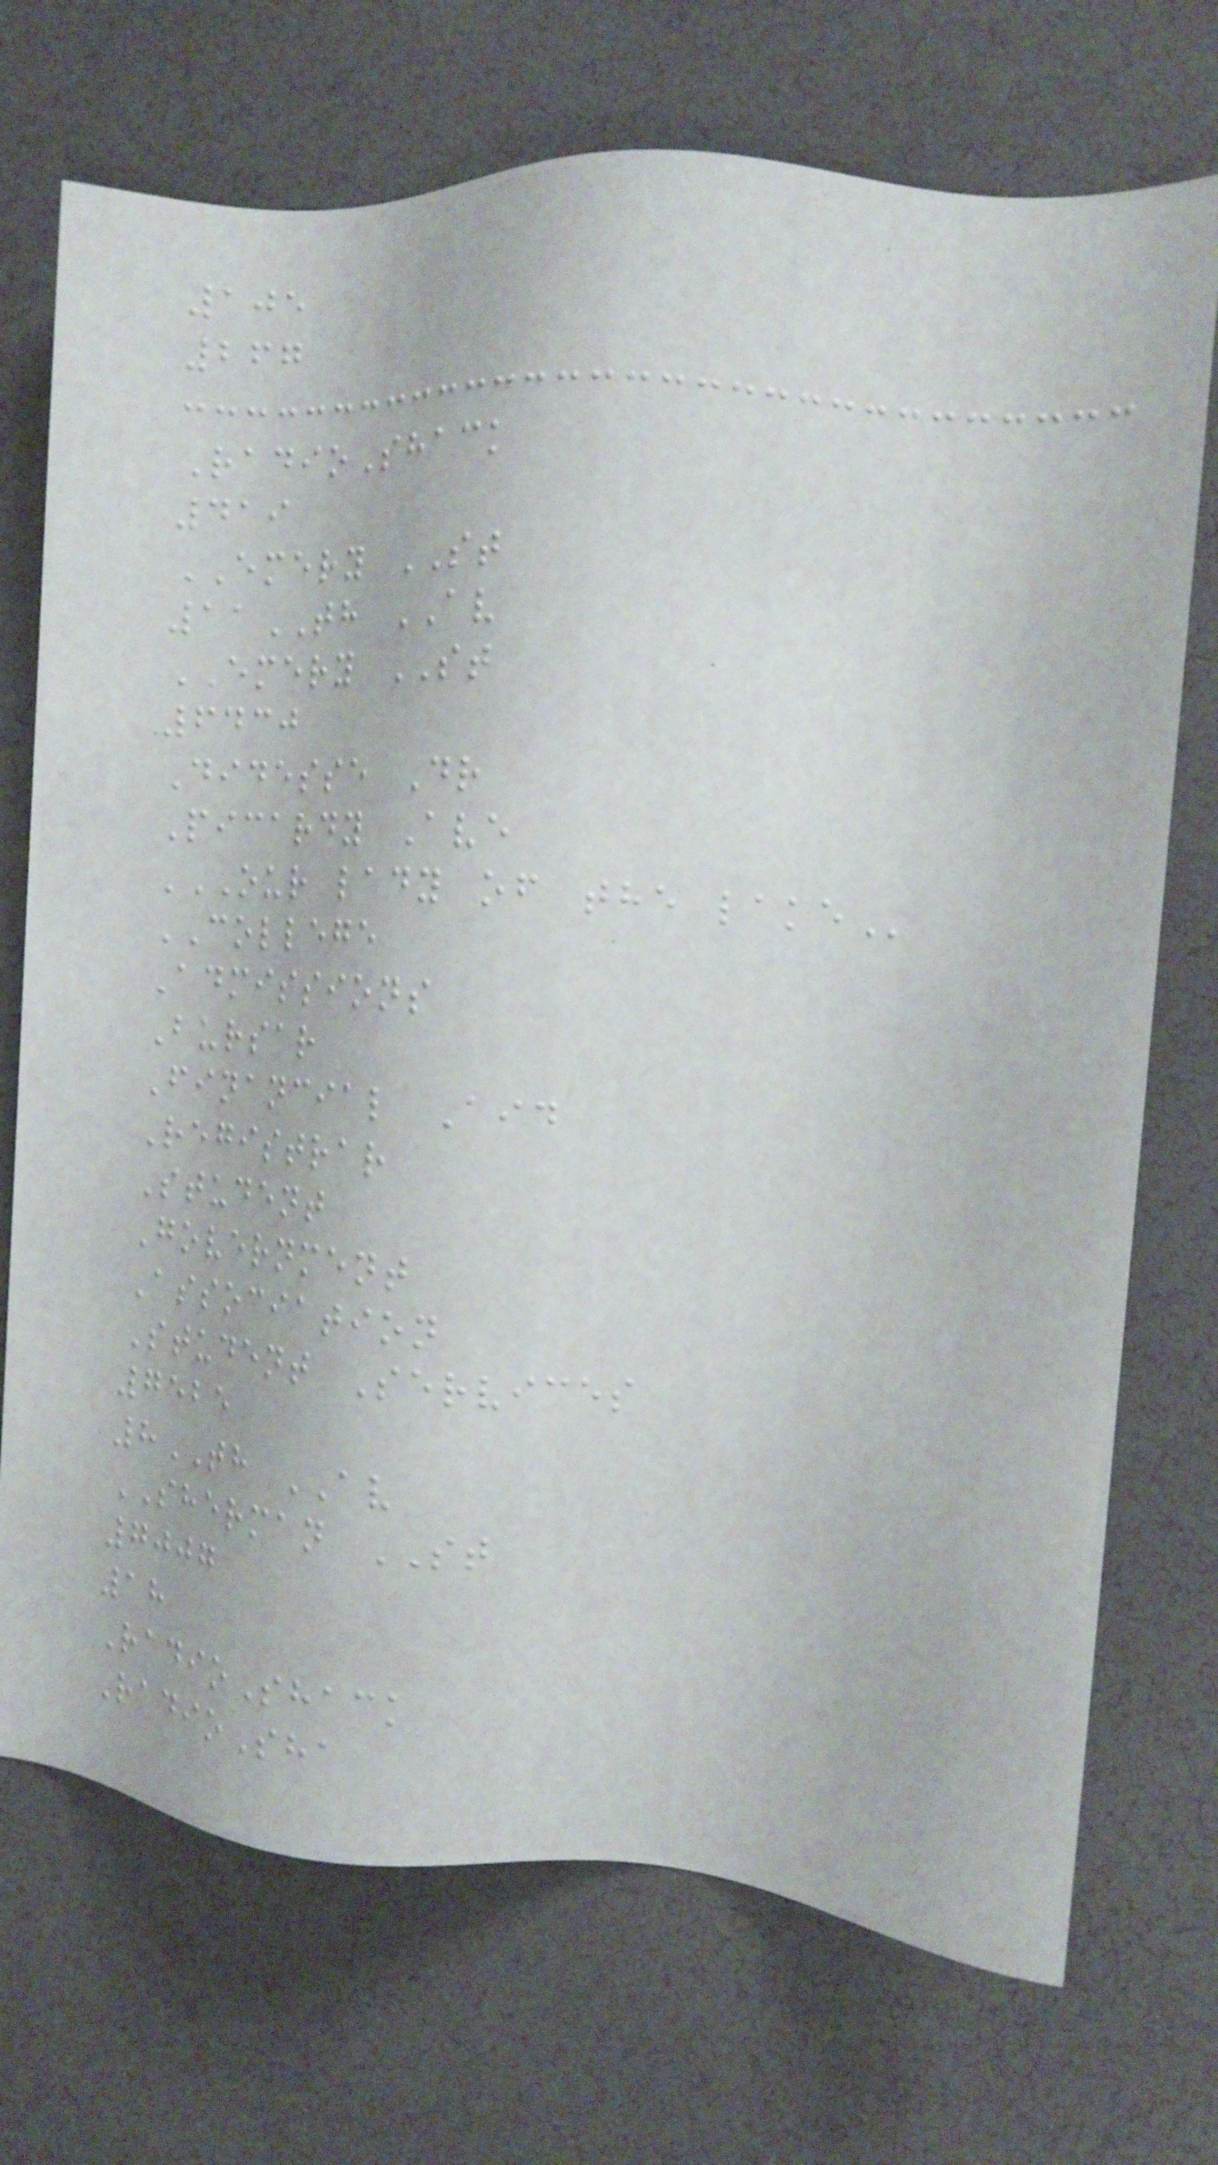105
267
RadioShack
419
EMERY ST
11TH AV
EMERY ST
6430
Didesse Dr
Picardy Ave
OUR LADY OF THE LAKE
COLLEGE
Admissions
Bursar
Financial Aid
Registrar
Student
Government
Association
Student Services
7525
8TH AV
SHERMAN ST
7007
18
RadioShack
RadioSha
